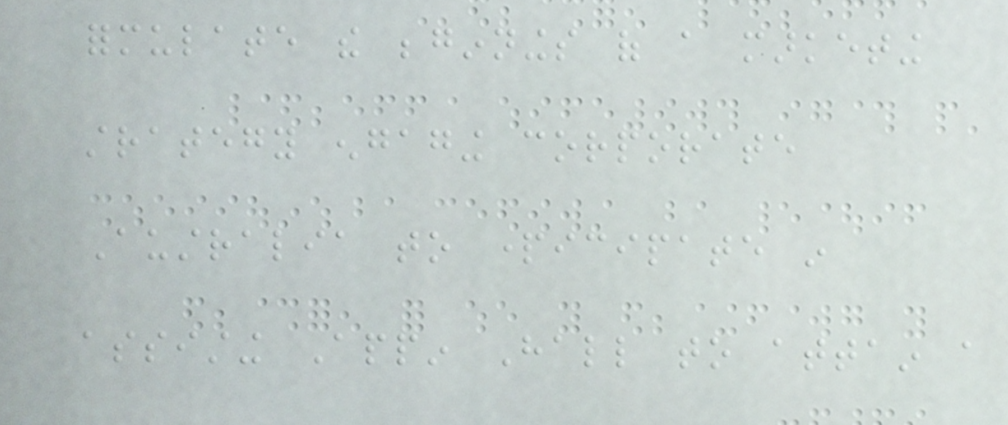formulate the beginnings of a marketing
strategy engaging corporate
Australia to participate in
assisting Appin Hall to attain a
